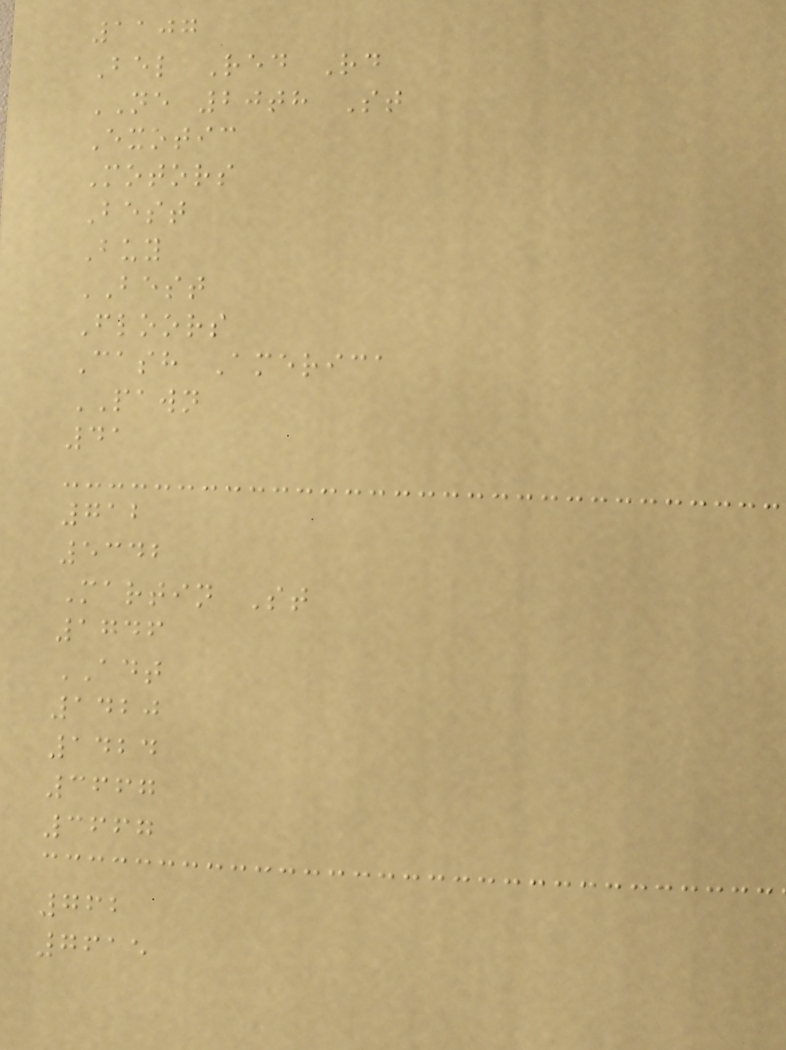1107
Bel Red Rd
NE 20th St
Exotic
Motors
Best
Buy
BEST
Floors
Cash America
PAWN
41
712
5342
Martin St
1746
ADT
1420
1424
3667
3667
762
7615
